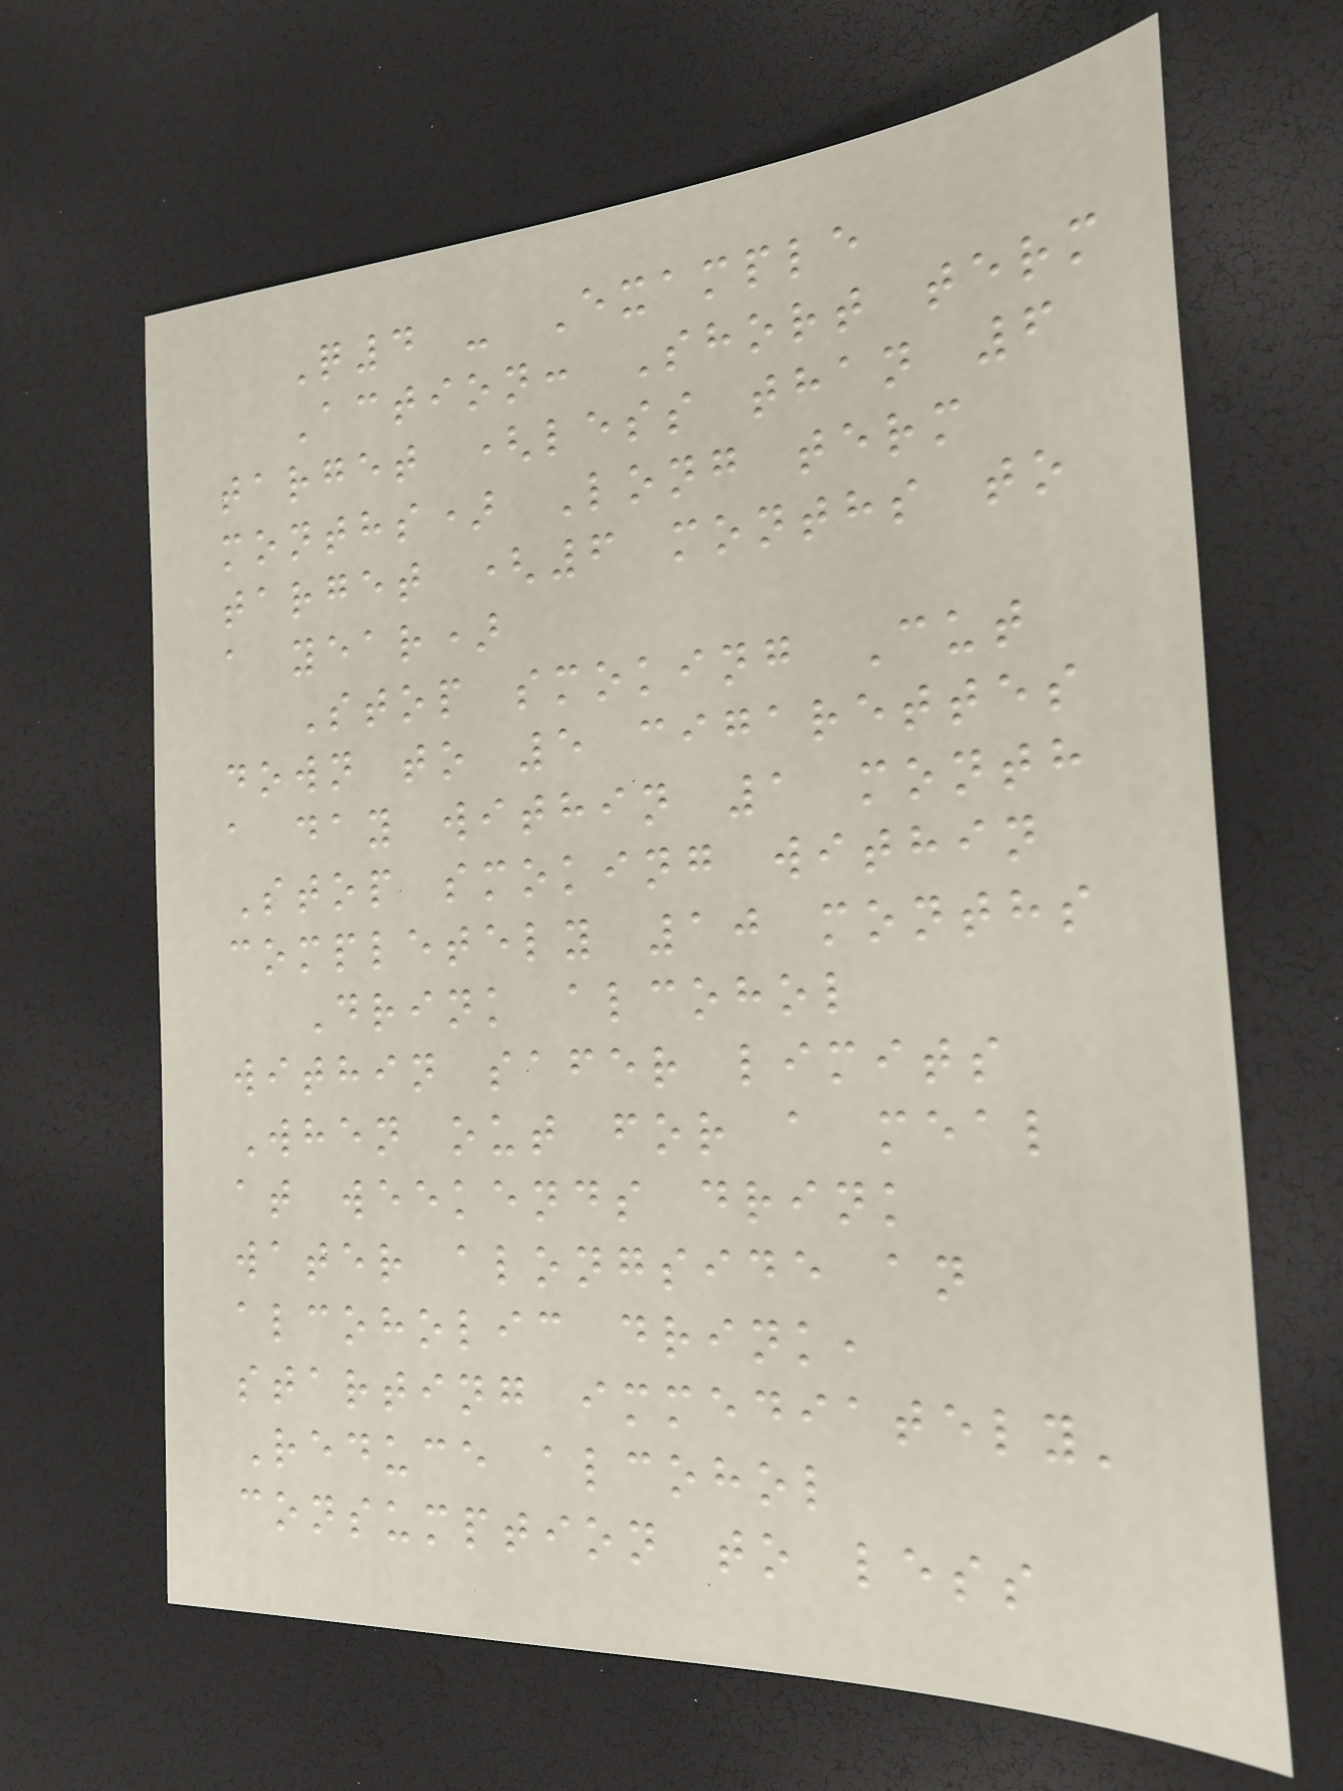Q4 - Example
Action: Short term
target (less than 6
months) Long term
target (6 months to
a year)
Stop smoking Cut
down to 5 cigarettes
a day within 1 month
Stop smoking within
completely 10 months
Drink alcohol
within safer limits
When out for a meal
at weekends drink
water alongside an
alcoholic drink,
starting immediately'
Reduce alcohol
consumption to less
